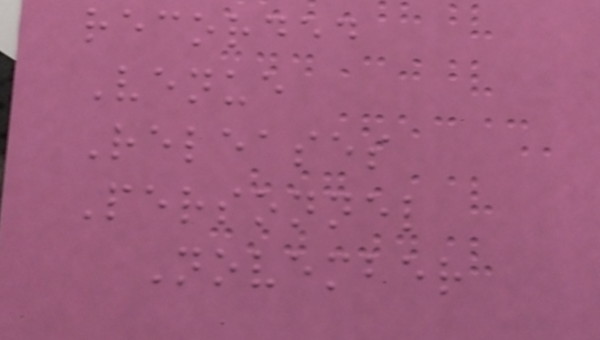recorded
Venue
Releases
Personnel
November
